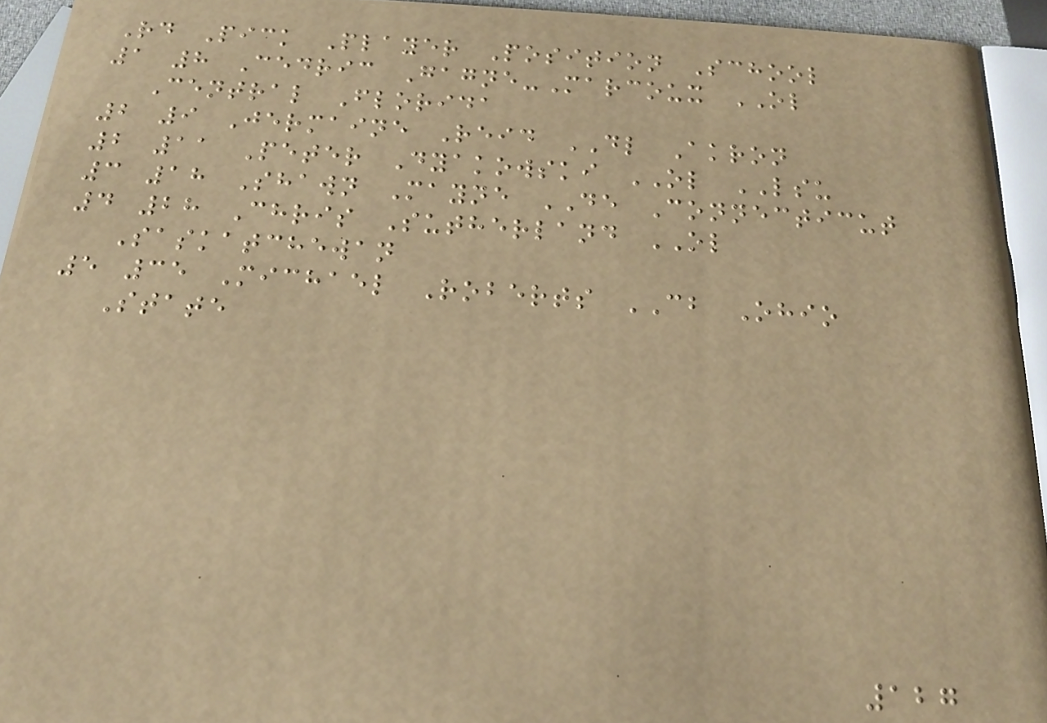Rd Pick Player Position School
1 8 Cedric Gagne-Marcoux OL
Central Florida
2 9 Jermaine Reid DL Akron
2 11 Peter Dyakowski OL LSU
3 18 Shawn Mayne DE Connecticut
4 28 Chris Sutherland OL
Saskatchewan
5 35 Michael Roberts CB Ohio
State
127
